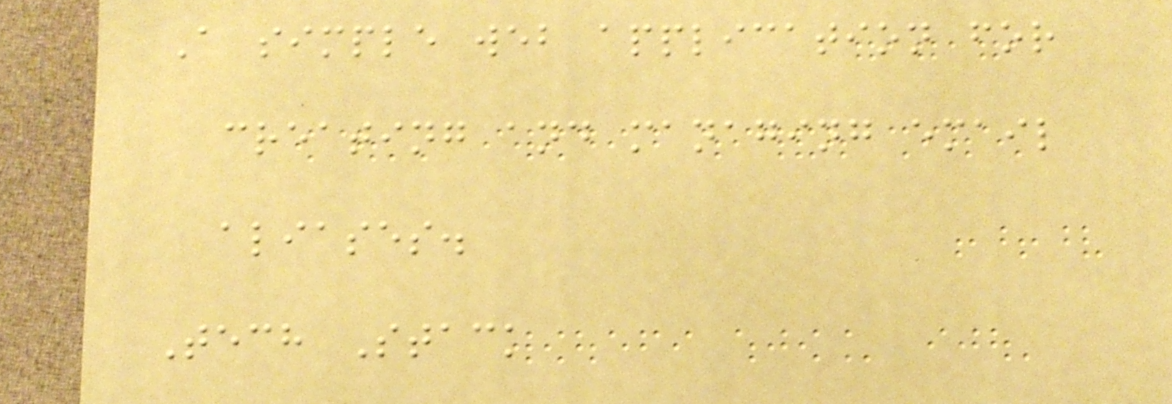A simple web application for
creating and managing email
aliases.
Tech Stack
